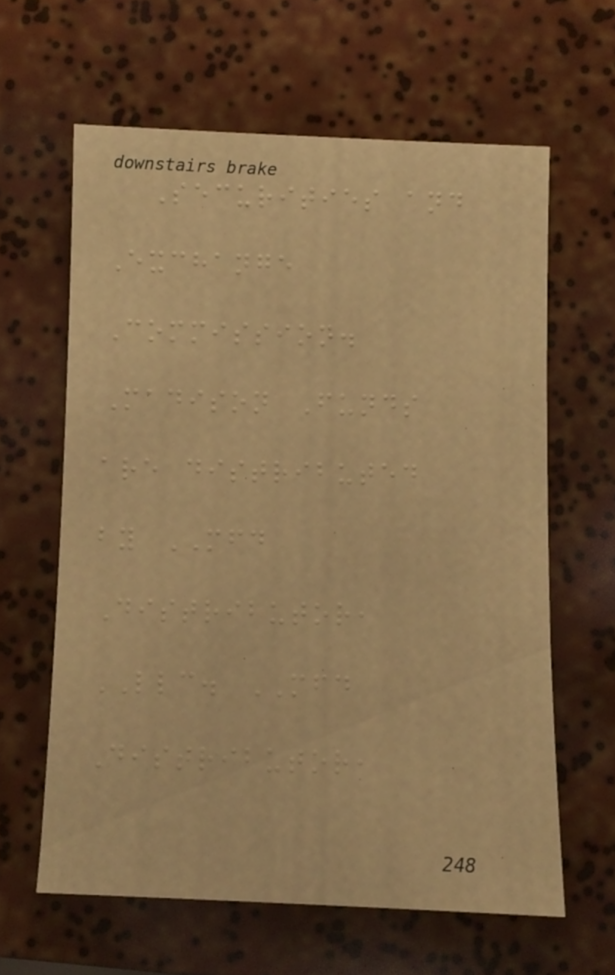Securities and
Exchange
Commission.
Madison Funds
are distributed
by MFD
Distributor,
LLC. MFD
Distributor,
